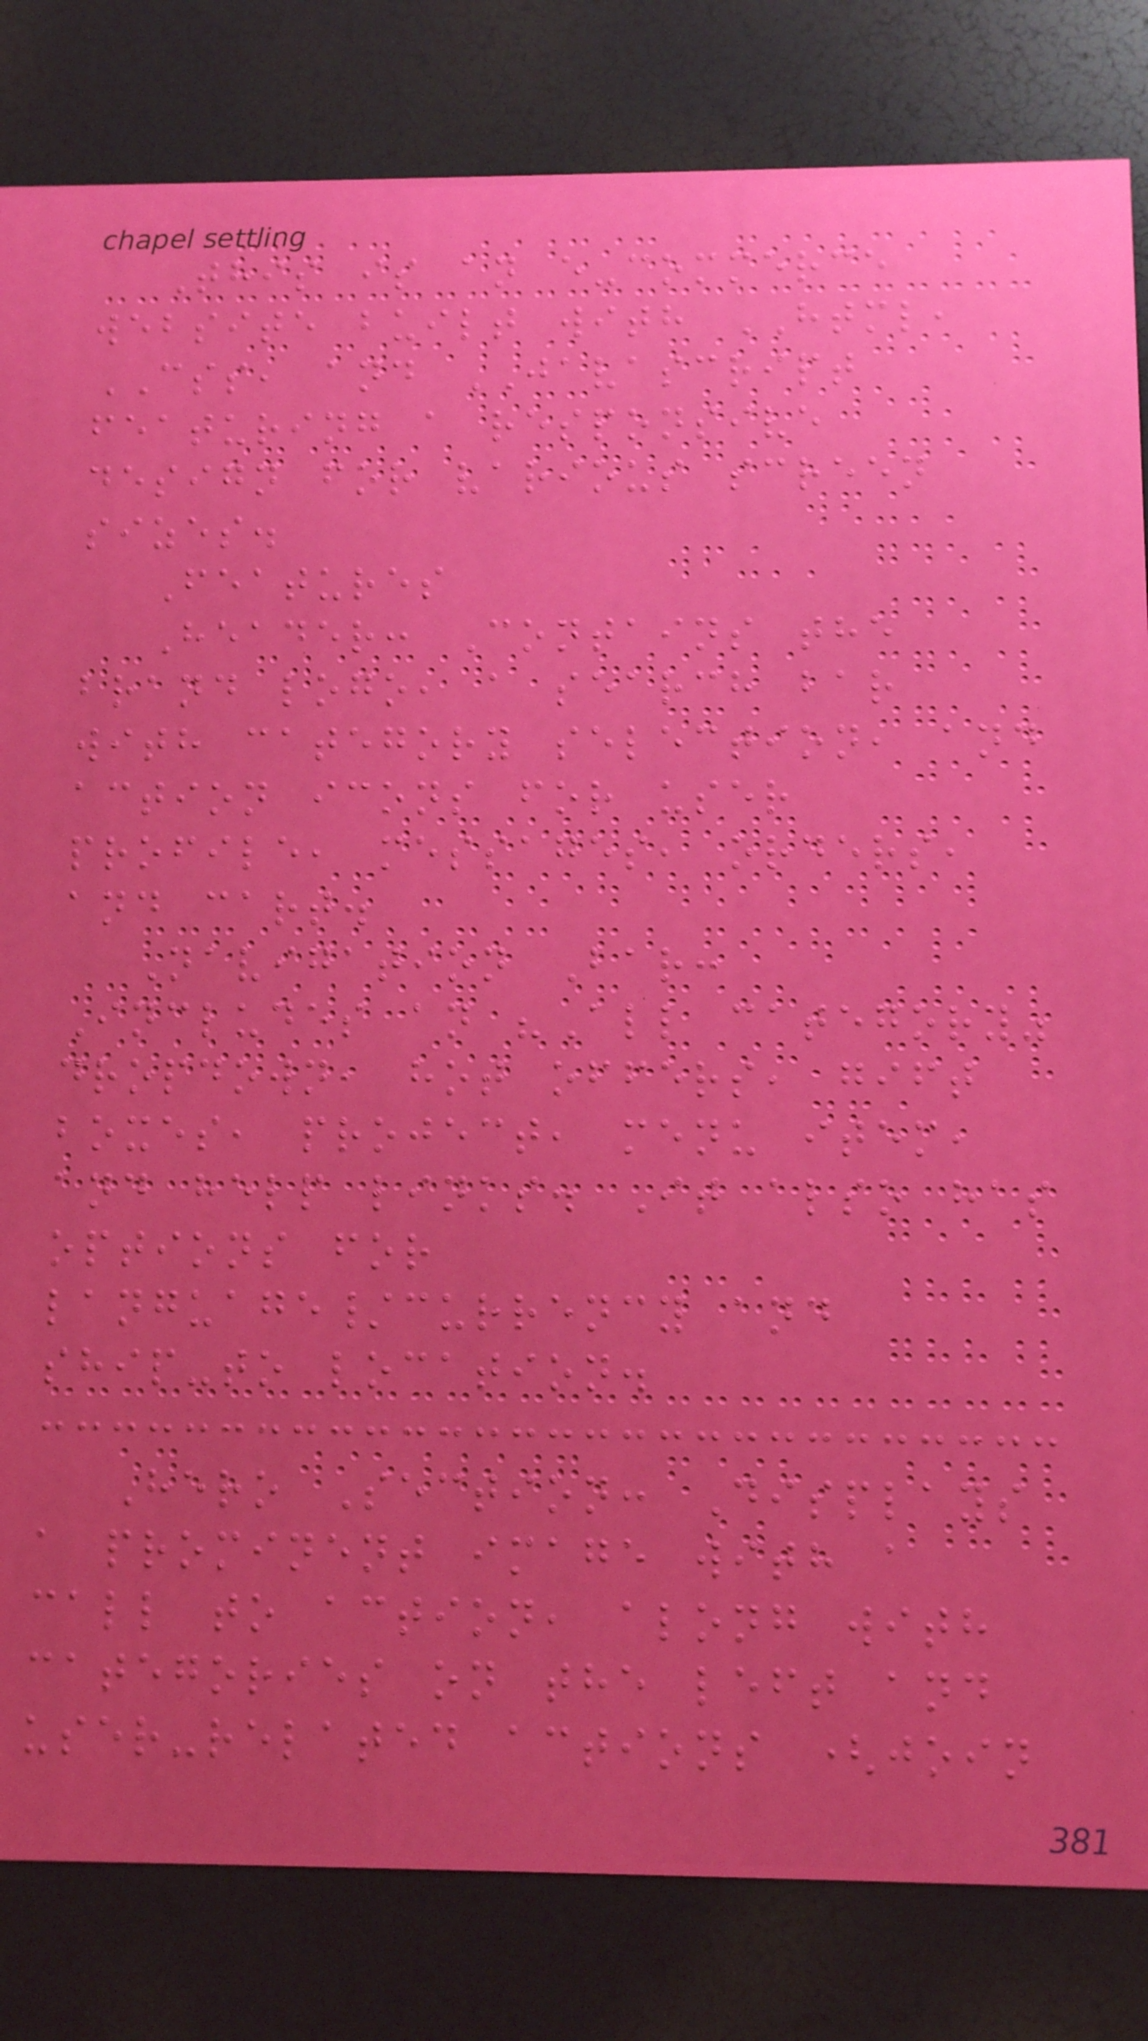This is an e-commerce
website built with HTML,
CSS, and JAVASCRIPT
featuring a responsive
design for various screen
sizes.
Features
Header: Contains the
brand logo, a search bar
with category selection, and
action icons for user
profile, messages, orders,
and cart.
Navigation Bar:
Includes an "All category"
dropdown, hot offers, gift
boxes, project, menu item,
and help links. It also has
options for
language/currency and
ship-to location.
Hero Section: Displays
a prominent image with a
call to action, along with
categories on the left and
user-related actions (join
